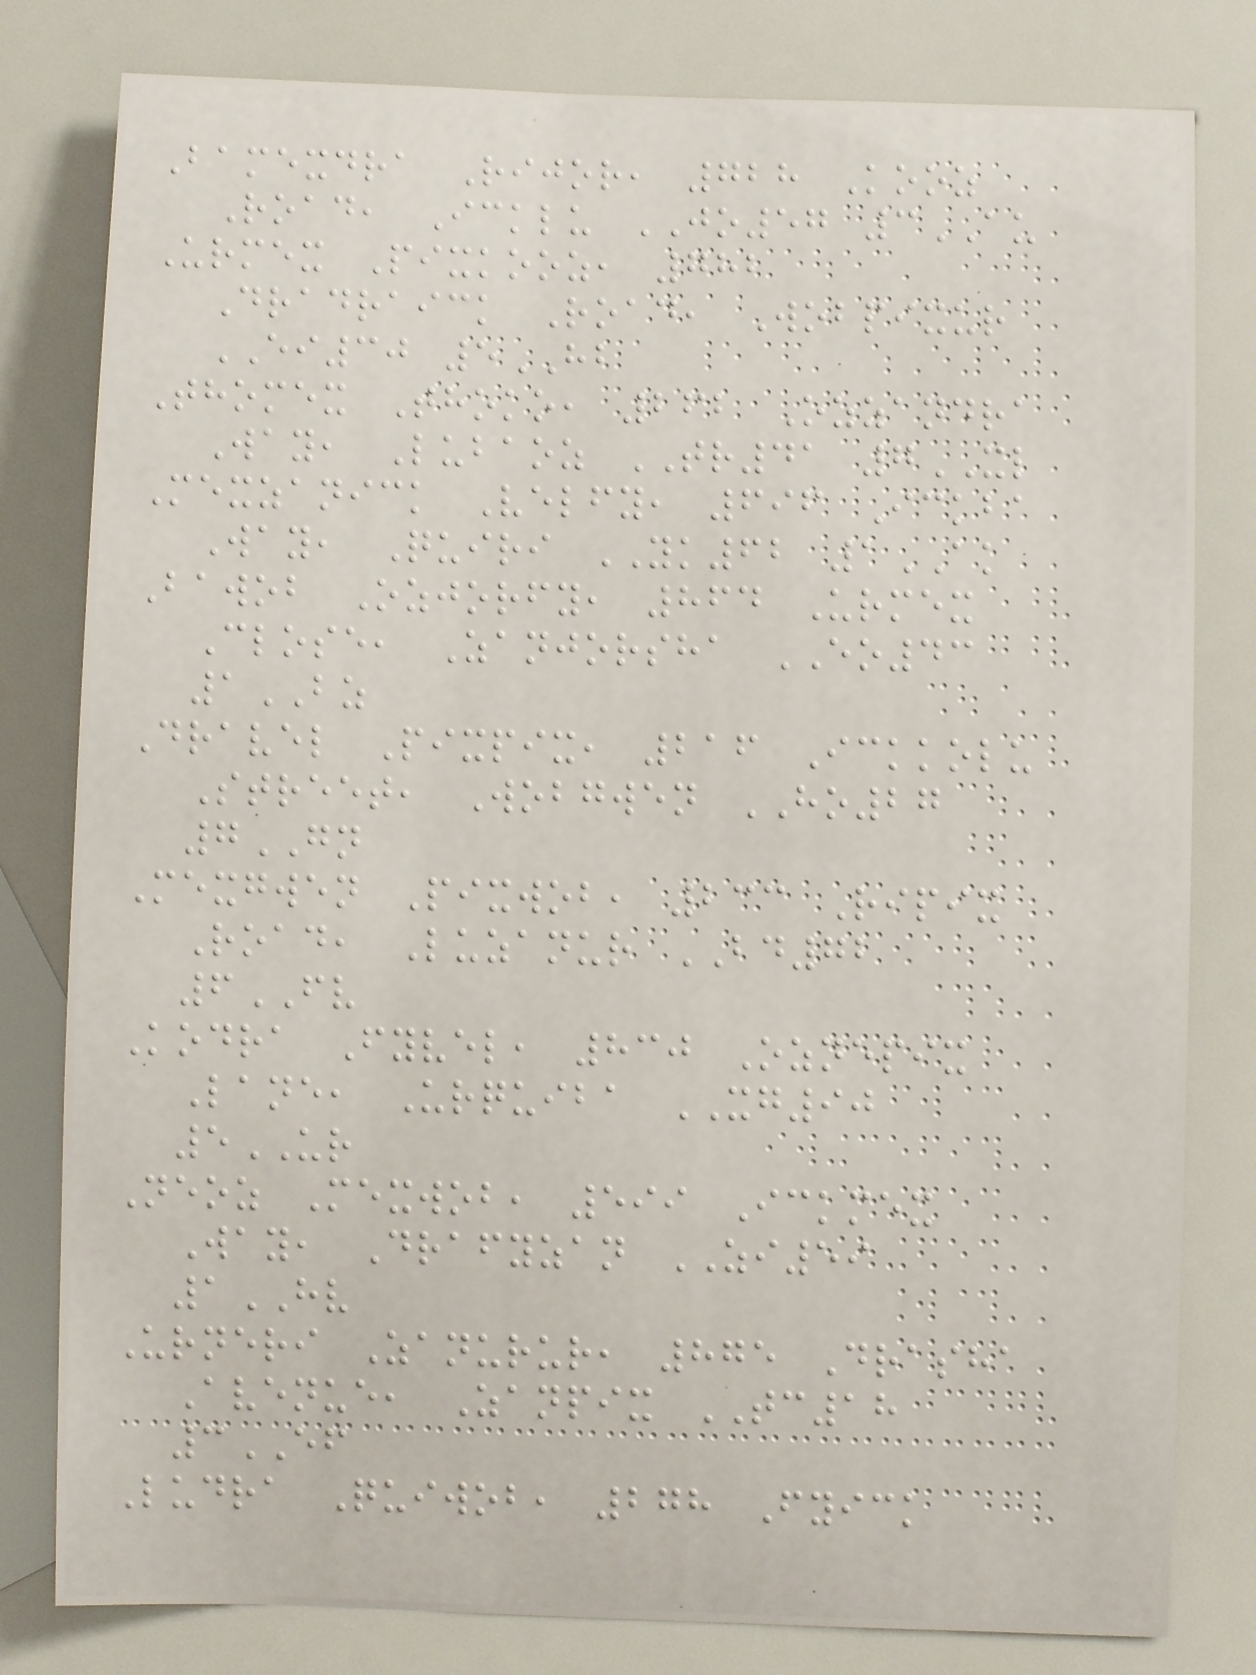Bamexdra Rijor, 728 Kooz
Road, Icklu JO57 3AU
Urmex Pixkooz, 782
Dradraick Road, Wobpixur
EI30 5HB
Thomex Thoko, 262 Ozzandra
Way, Lubaoz TR41 7XL
Mexzanick Velfy, 696 Ickba
Way, Quiri YK62 1AK
Bawob Ozjorfy, 864 Urmex
Close, Zanjorsha EO43
1BZ
Dravel Pixpix, 216 Ickkolu
Street, Wobgwen HO27
7GN
Mexgwen Pixwob, 233 Ripix
Road, Luzanur BD72
6FV
Kodra Fyvel, 830 Oznepix
Lane, Urquiba XG90
5UR
Neoz Mexwob, 599 Ickmex
Way, Drafyzan ZI59
1HV
Urneri Zanurur, 875 Drasha
Avenue, Zanpix TC18
3EF
Ludra Quiwob, 278 Fyick
